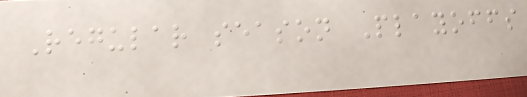Regular season Playoffs
